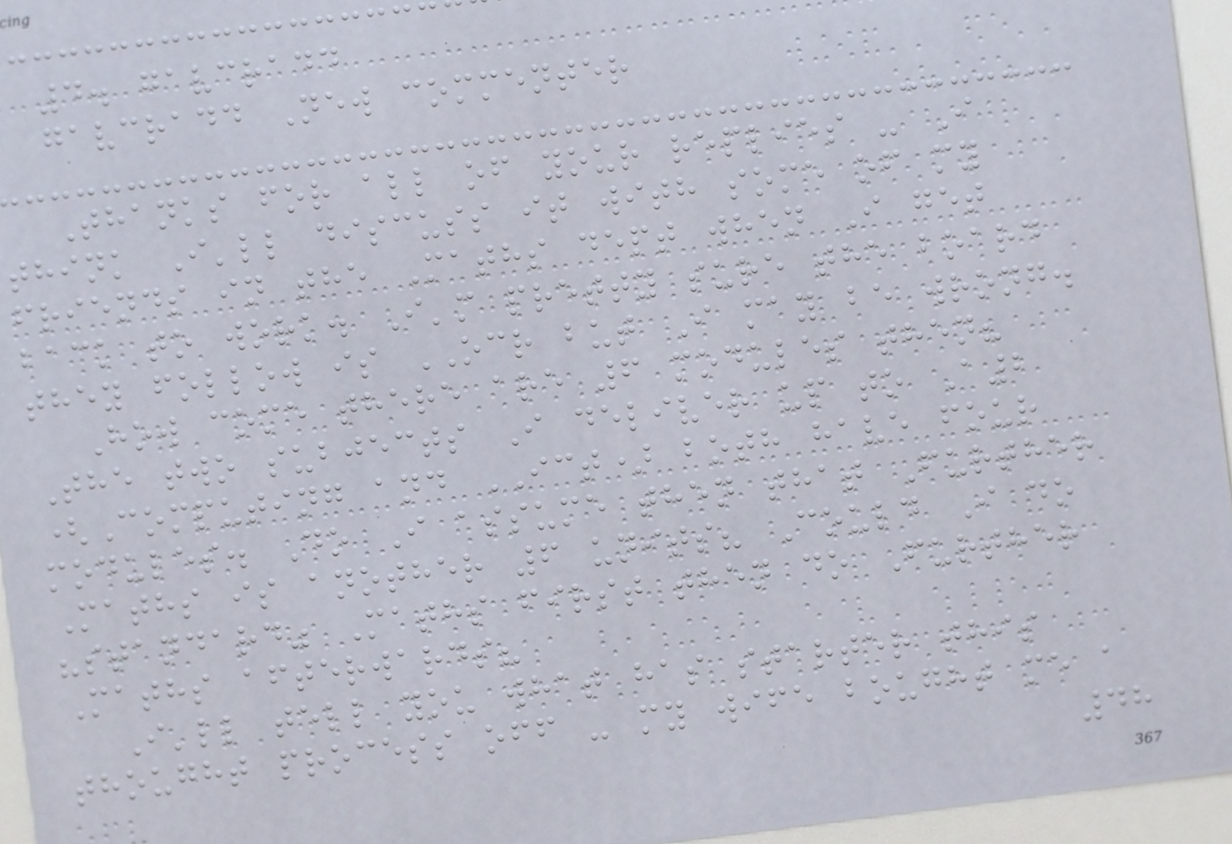4. gavcradd
gavcradd New commenter
Thanks for all of your replies - I
think I'll discuss it with some of my
friends in the Maths dept when I get
back to work. I'm pretty sure the board
they follow is OCR but I may be wrong.
How come there are 6 modules then?
The two subjects I deliver up to A2
(Computing and ICT) both have four
modules. Do I assume then that Further
Maths is another 6 units? Could I do
"standard" Maths first then do Further
Maths afterwards?
I'll tell you what has starter this
thought process off - my wife bought me a
48
